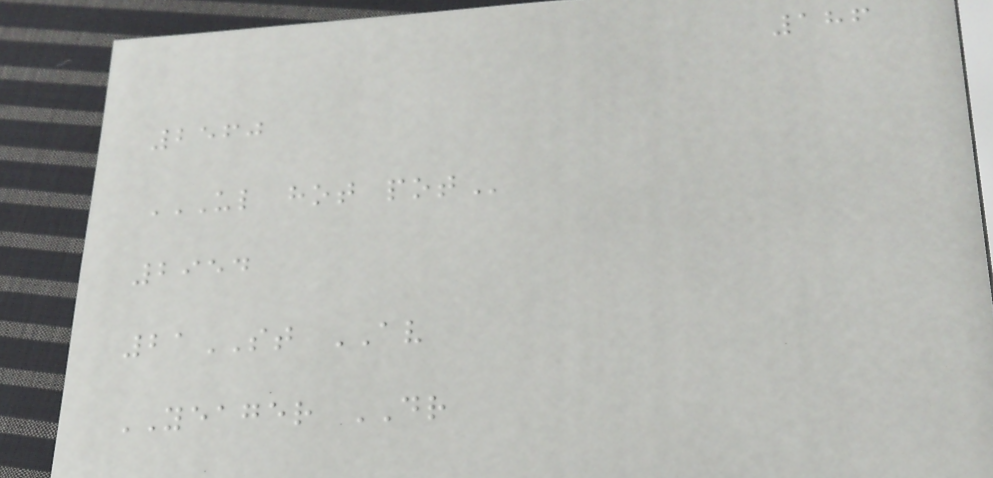186
2560
UL HOT POT
2954
21ST AV
YEAGER DR
